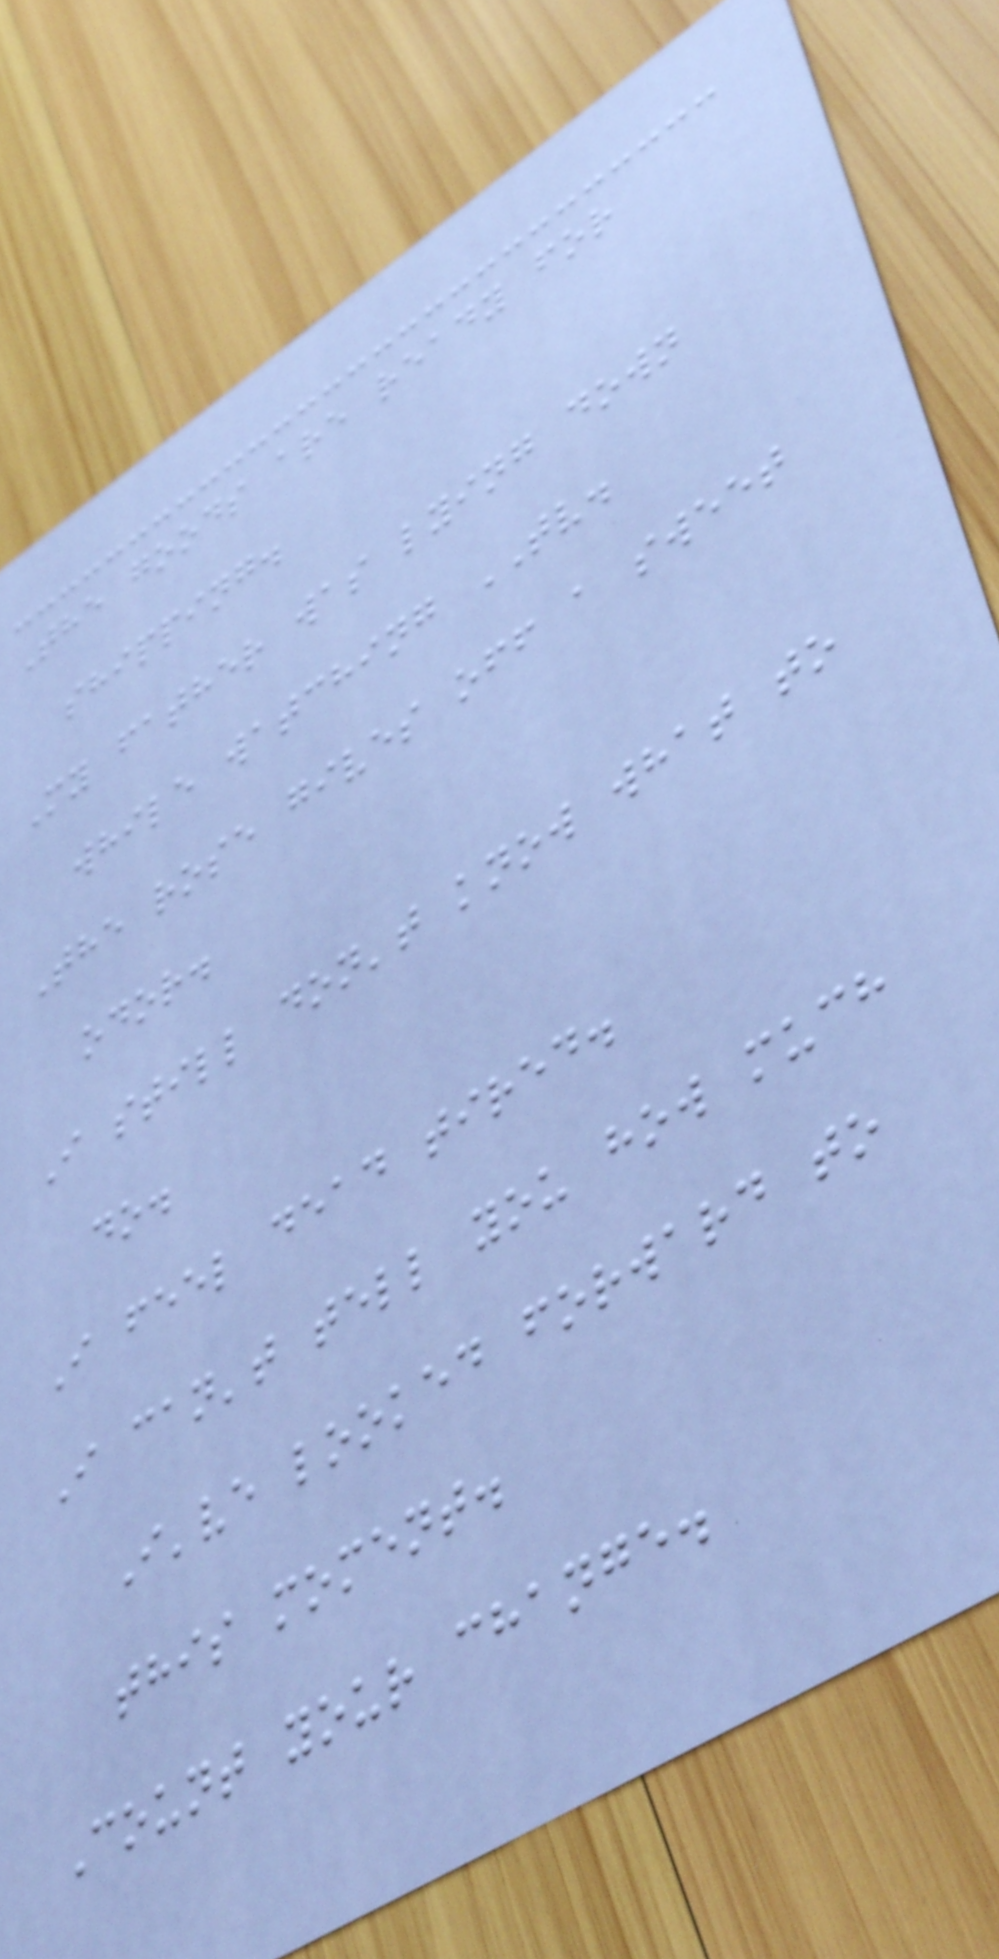The goods are ready for
shipping.
My father was lying down
while watching TV.
The rose gives off a sweet
odor.
I still don't know what to
do.
I feel dead tired.
I can't tell you how much
I've looked forward to
this moment.
Count your change.
